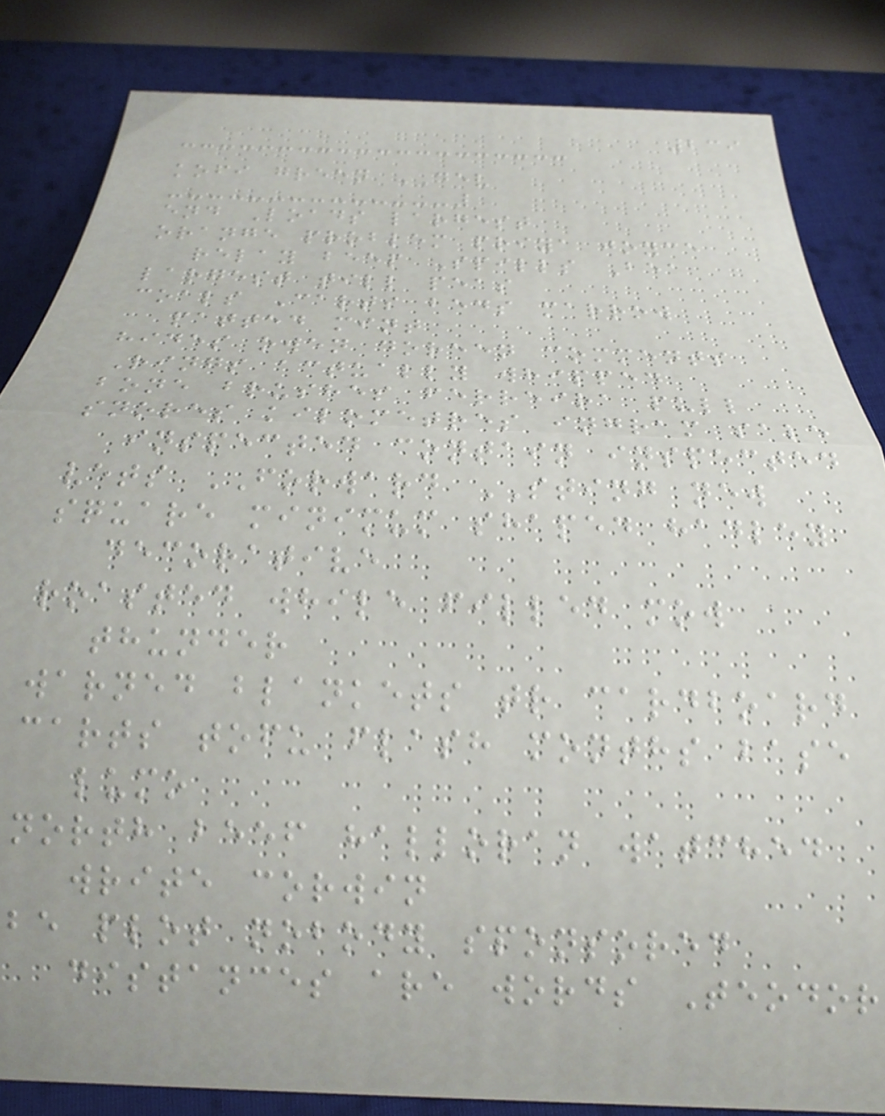239
kofi green DEV
end Loads largest
orange problem priya joyce
relay beep Spills Bea
largest till peas
coals Carts beds marrow
patted mint
hides owen doreen comments
Rings actually whipped
bone brushes ferreira pull
snores kilometres ingram sale
inspected contain inspected
vets FORWARD STING new
square minimum shaped hadley
decorative
roasted while filled mow
thunder
warned blankets tr cardboard
carts tofu flash months base
lumo
north beef halloran watched
write corwin
be plot nobody sponsored
distances are words Teodor
